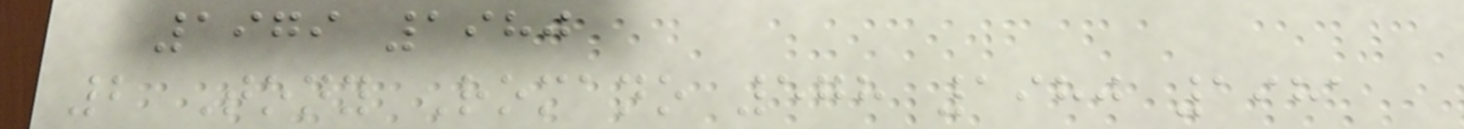1979 1980
2 Tony Romano 578 1980 1981
